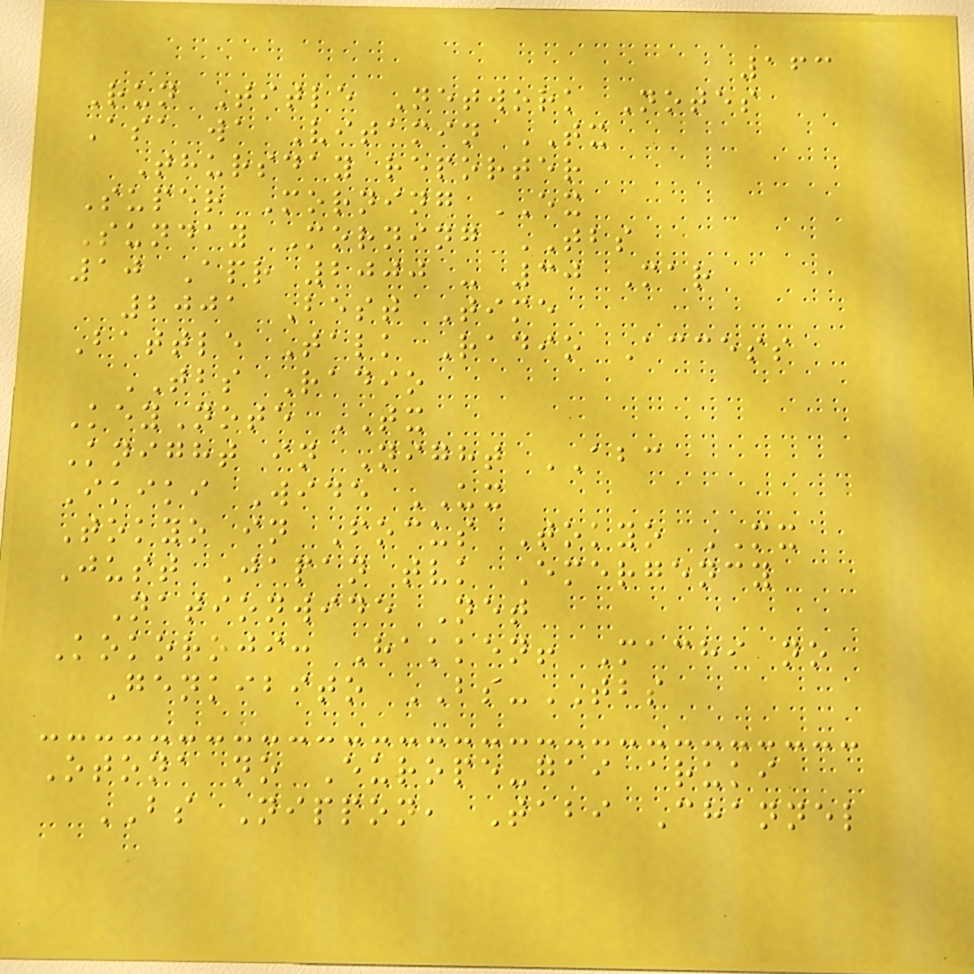163
Run Title Network Notes
Asa wa Vitamin TX
Thursday reporter
Super Morning EX
Sunday Morning TBS
10 Apr 2000 - 30 Mar
2001 Best Time
Battle Talk Radio Access
TBS Radio
KeyNote TX
Knight in Night ABC
Ikiki Wide UX
Tokyo in Focus Tokyo MX
Just Japan tvk Emergency
Nationwide Net
Kokoroji: Hakken! Machi no
Genkibito BS-TBS
Otona no Europe-gai aruki
BS Nippon, Tabi Channel
